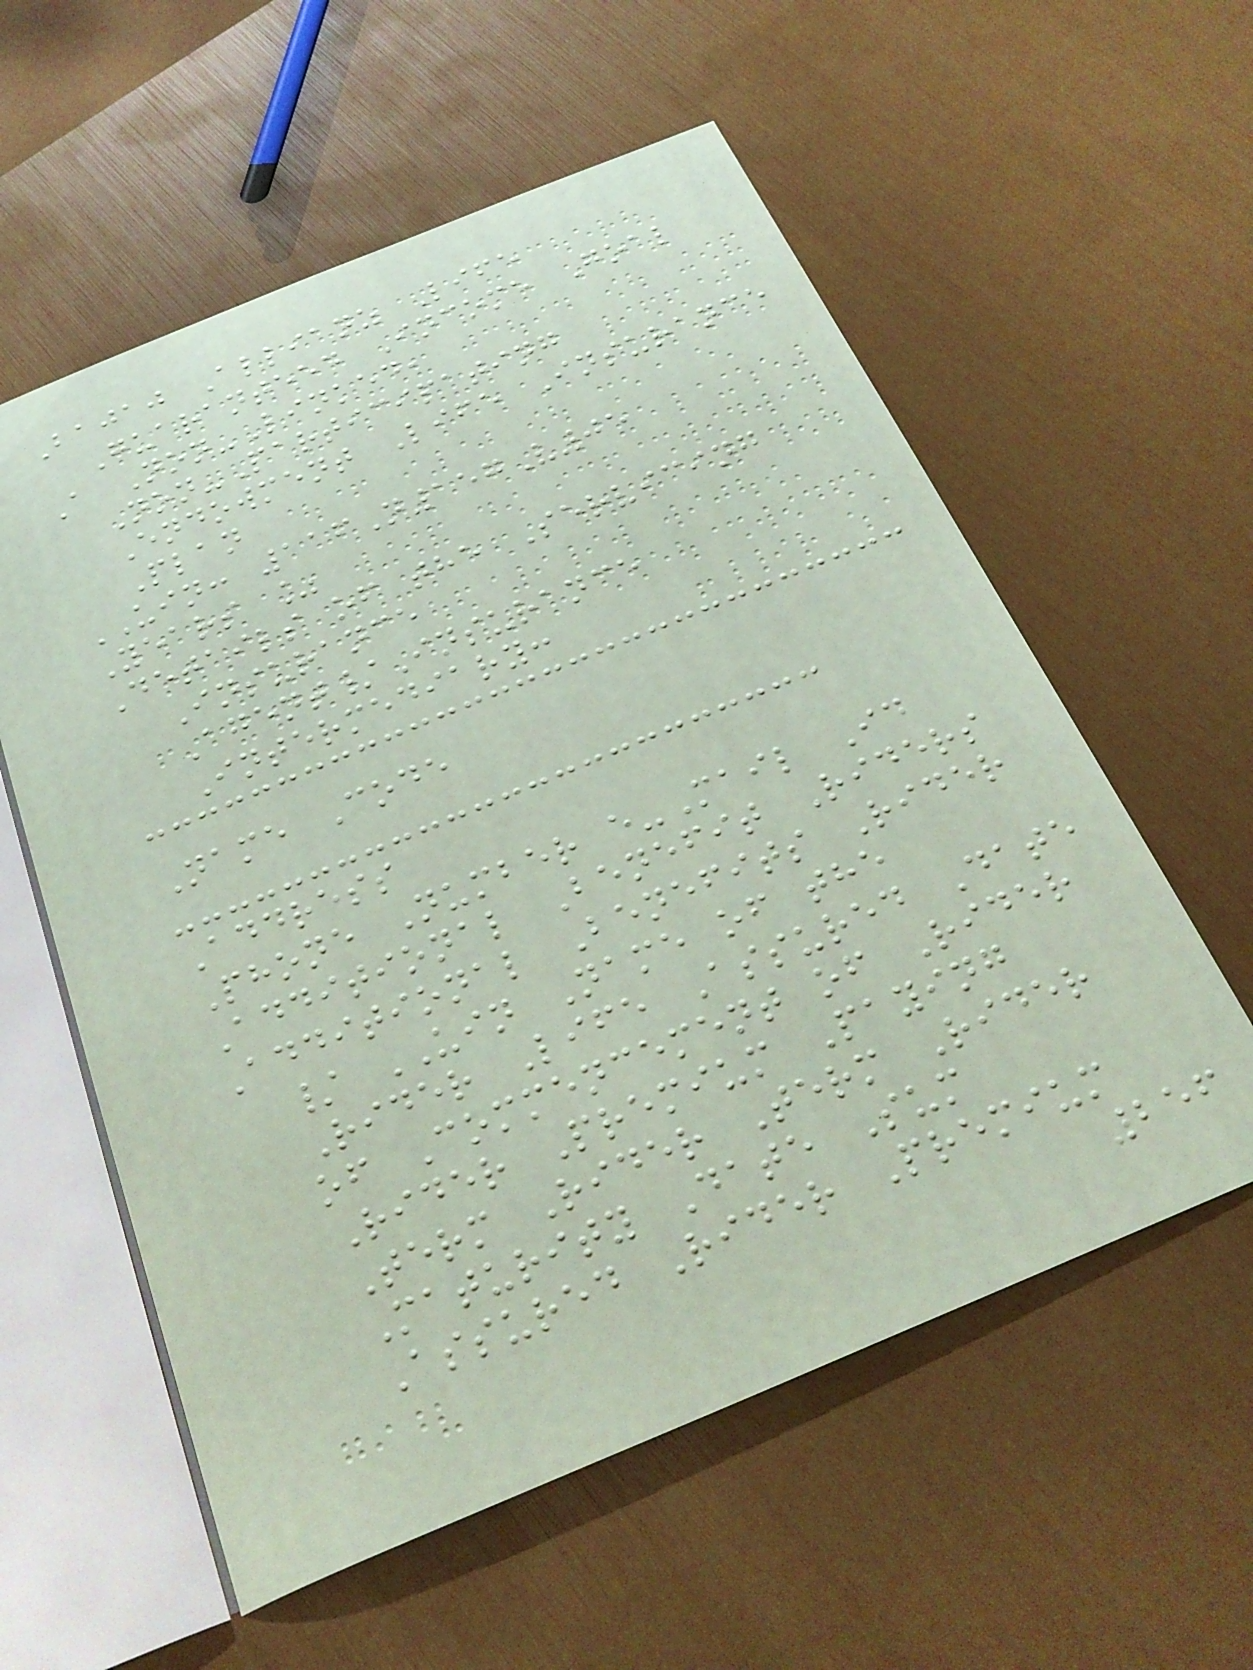Bajaj Allianz Life
Guaranteed Income Goal
A Non-Linked,
Non-Participating
Endowment Life Insurance
Plan
UIN: 116N157V05
Years %
Details of the Servicing
Insurance
Agent/Insurance
Intermediary:
Name Code
Address
Phone Number e-Mail Id
Additional Benefit Riders
Additional Benefits Rider
/ UIN Name of the
Rider Life Assured Date
of Commencement of Rider
Rider Premium Paying
Term Rider Term Rider
Maturity Date Sum
Assured Rider Premium
256
